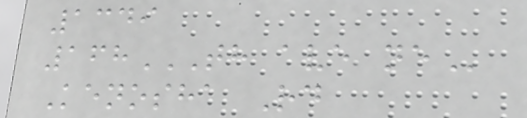1349
168TH AVE NE
Kenosha Rd
